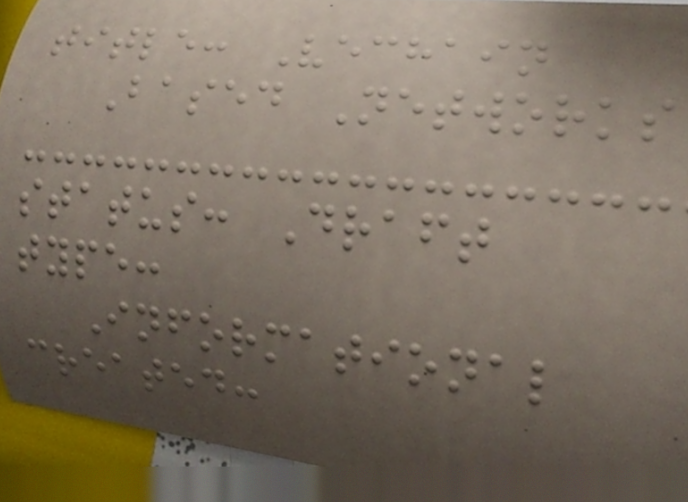title: Vechain
Based Networks
status: Draft
type:
Informational
created:
